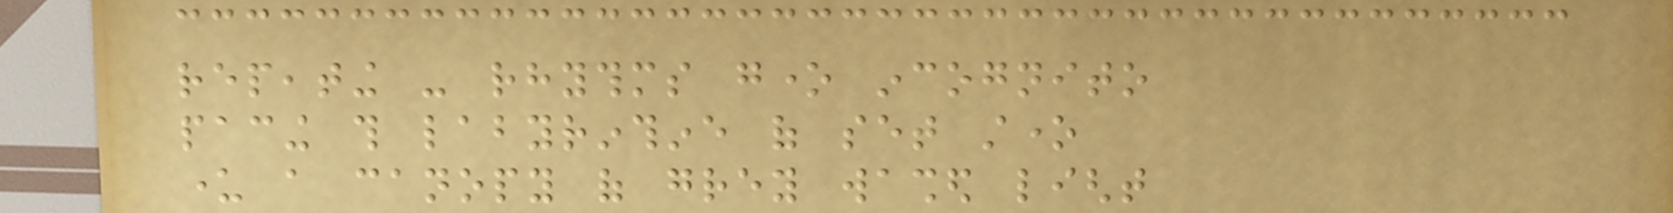repeating - rhythms gone incognito
pacing this labyrinthine of set stone
under a canopy of grey washed light
